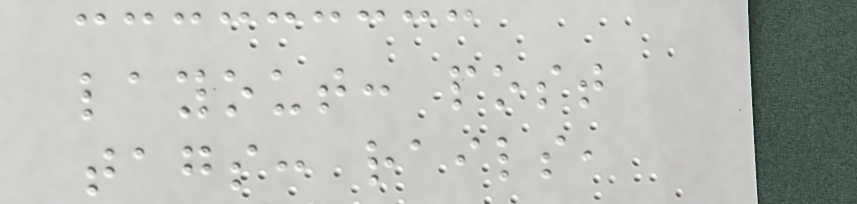layout: post
tags: rails,
